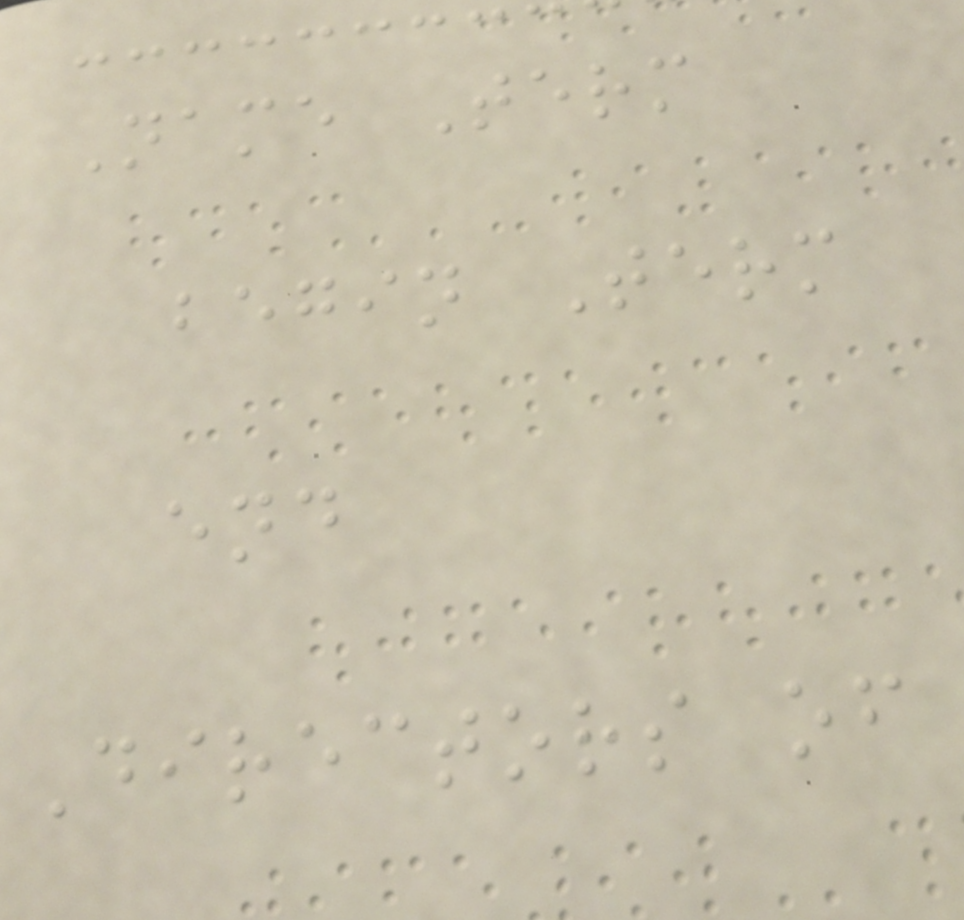Name Term
begin Term
end
Directors of
